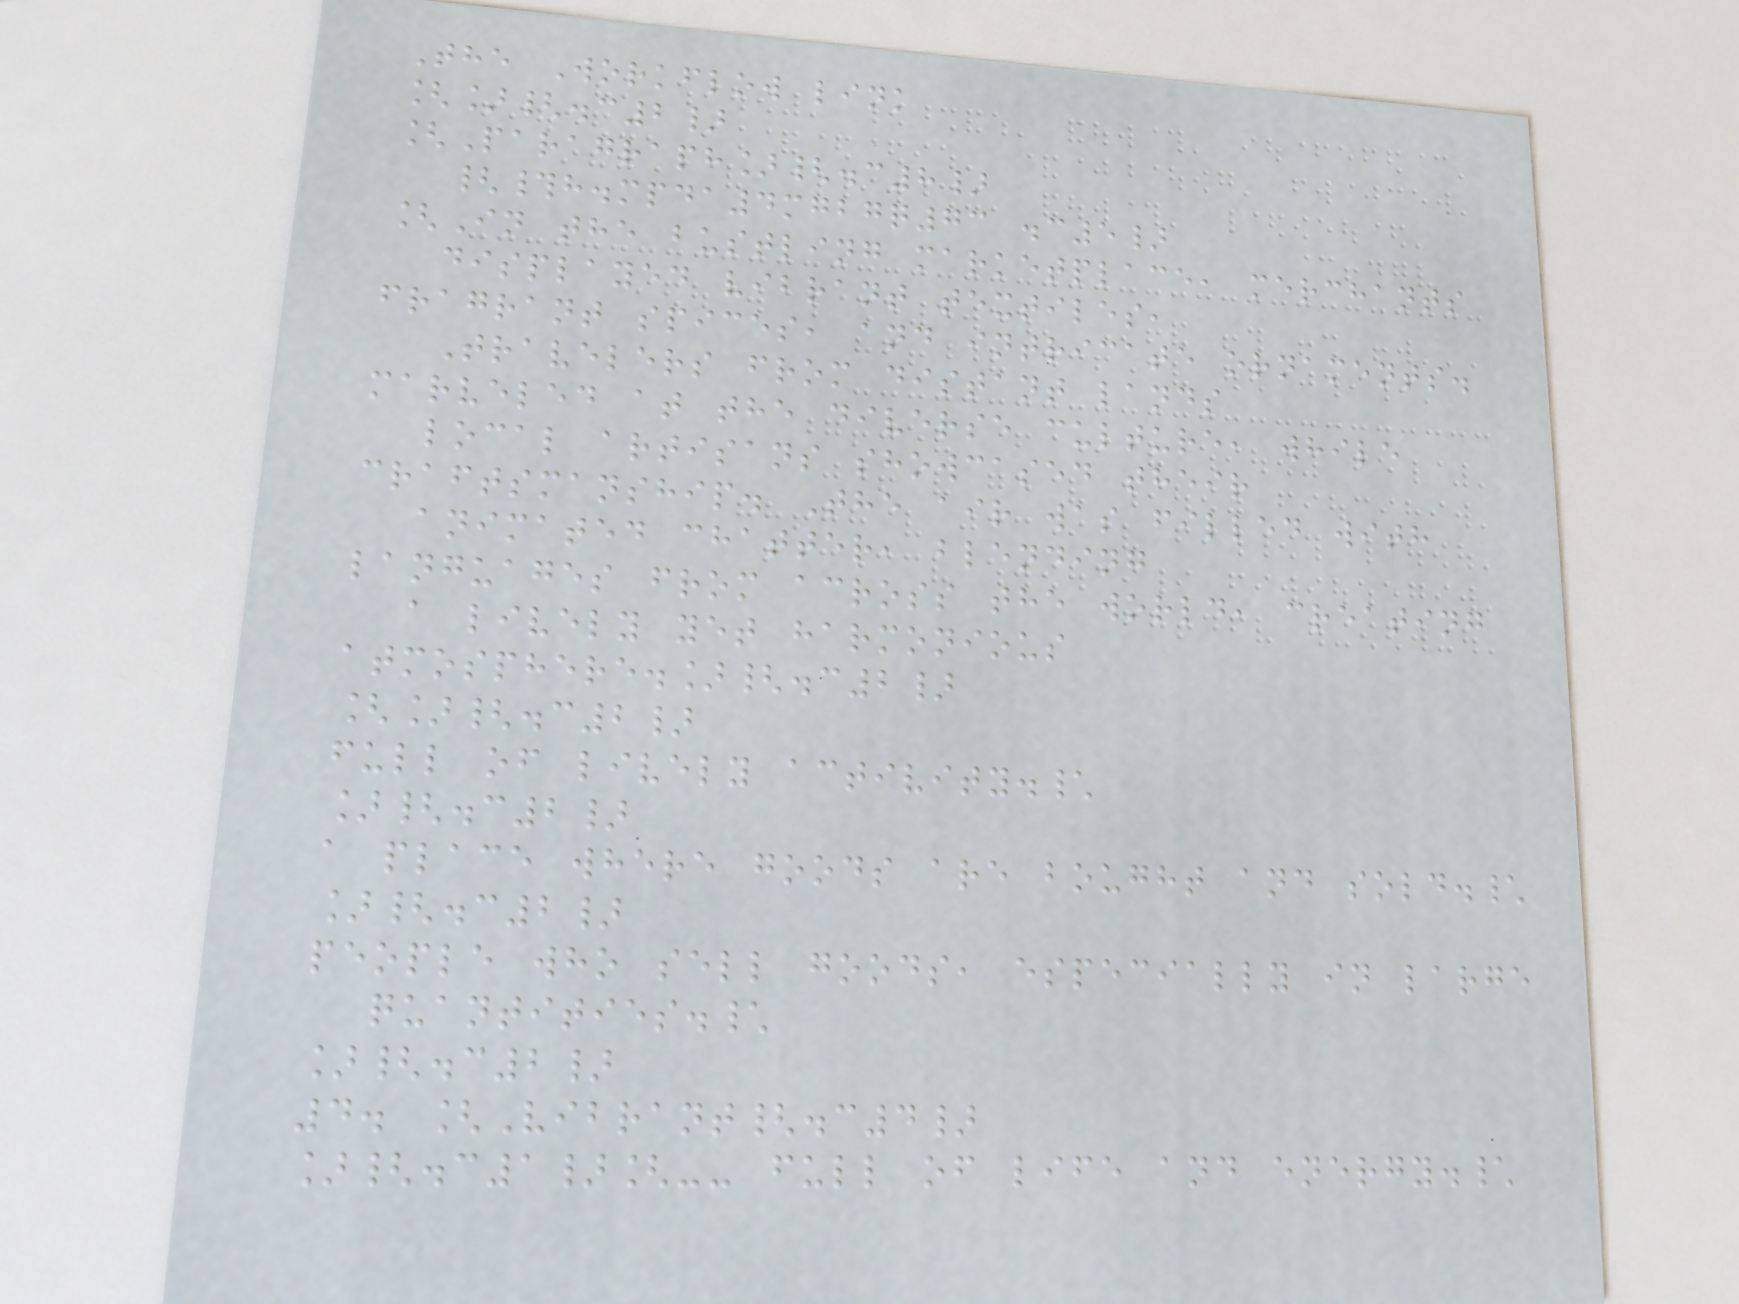The Workflow link
[]{.c2}
[Paragraph]{.c8}
{#h.mpda4mgbgq73 .c5}
[In the bustling marketplace, merchants
displayed vibrant textiles,
fragrant spices, and intricate ornaments.
Travelers from distant lands
marveled at the diverse culture, while
local artisans showcased their
craftsmanship. The air was filled with
animated chatter, blending
languages from across the world, creating
a lively yet harmonious
atmosphere.]{.c2}
[]{.c2}
full of lively activity.\
]{.c2}
a place where goods are bought and sold.\
]{.c2}
people who sell goods, especially in large
quantities.\
]{.c2}
4. [Vibrant{.c4}
]{.c1}[-- full of life and energy.\
